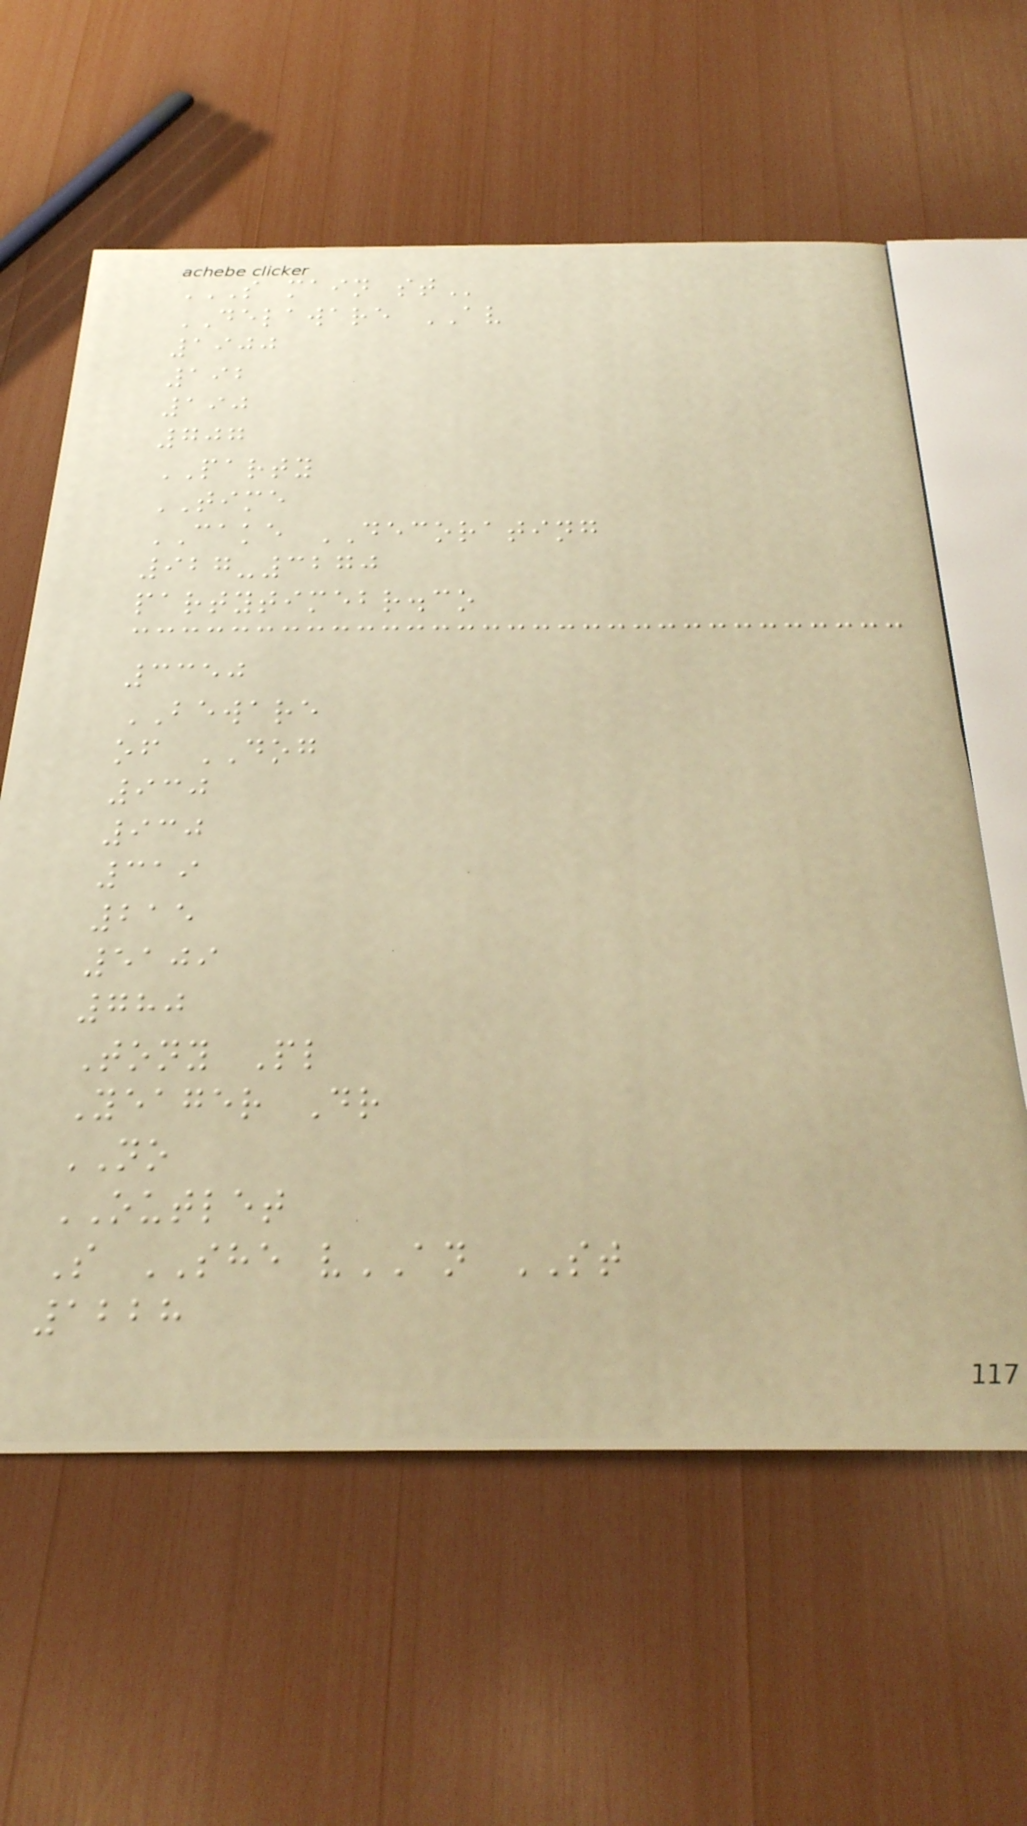S MAIN ST
DELAWARE AV
1900
192
190
707
PARTY
TIME
CAKE DECORATING
927-3270
partytimebr.co
3350
BEWARE
of DOG
930
930
319
215
5109
780
Tony Pl
Yeager Dr
NO
OUTLET
S SHE vAN ST
1228
